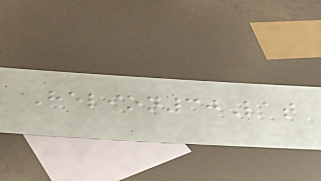Helion30Lat
